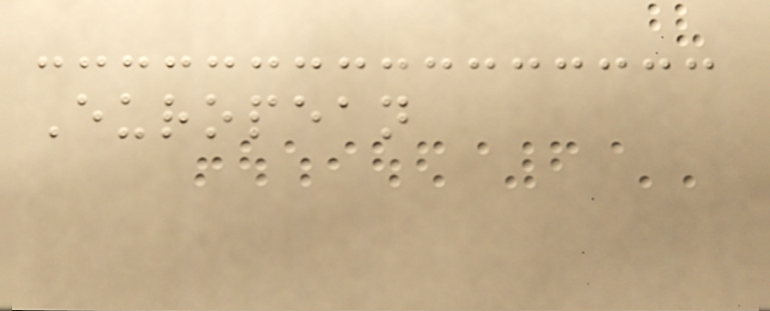European
